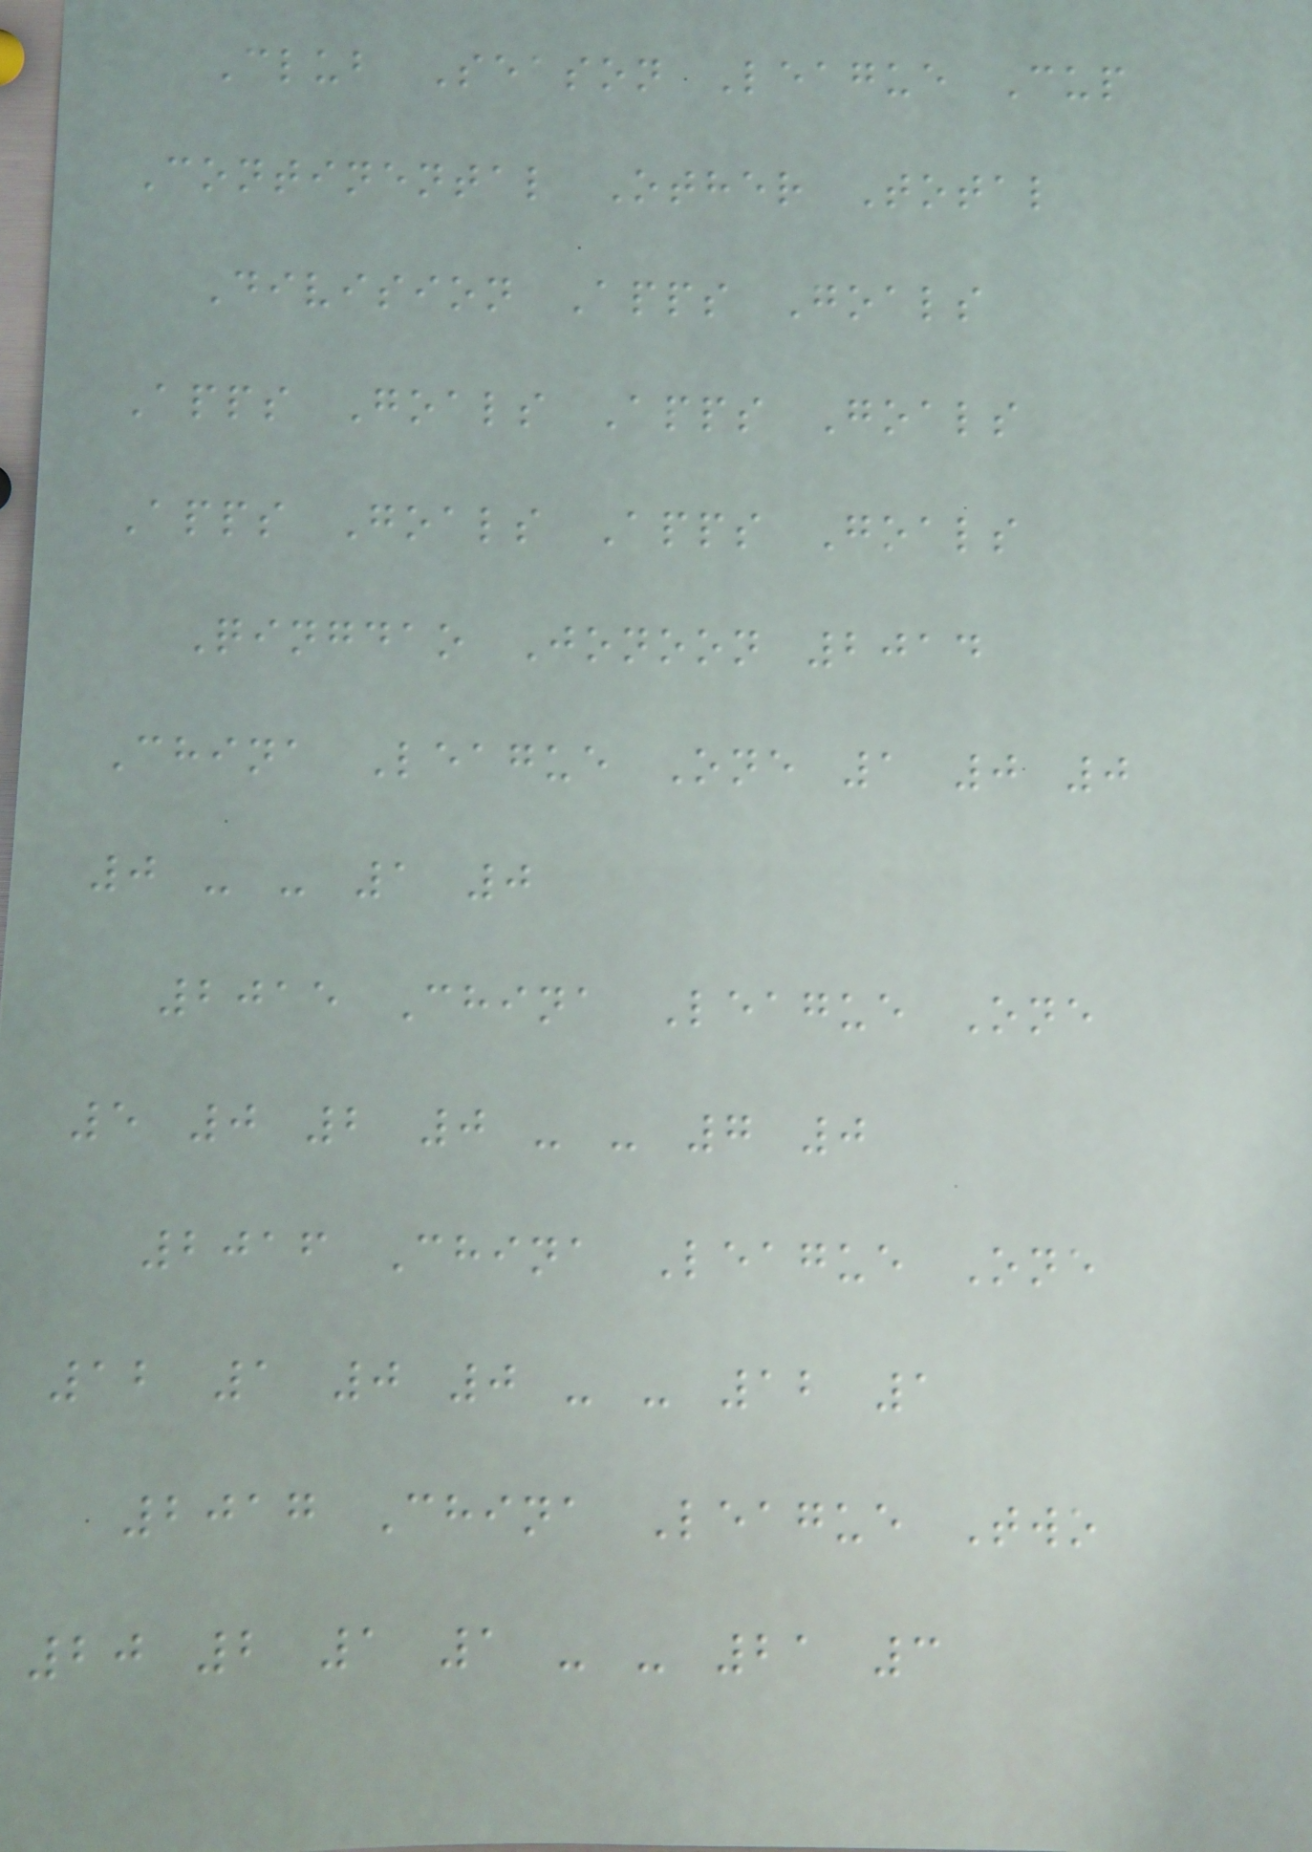Club Season League Cup
Continental Other Total
Division Apps Goals
Apps Goals Apps Goals
Apps Goals Apps Goals
Qingdao Jonoon 2014
China League One 1 0 0
0 - - 1 0
2015 China League One
5 0 2 0 - - 7 0
2016 China League One
12 1 0 0 - - 12 1
2017 China League Two
20 2 1 1 - - 21 3
